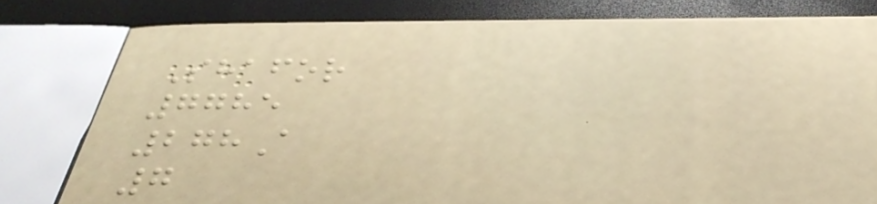Shafor
7785
278A
7
